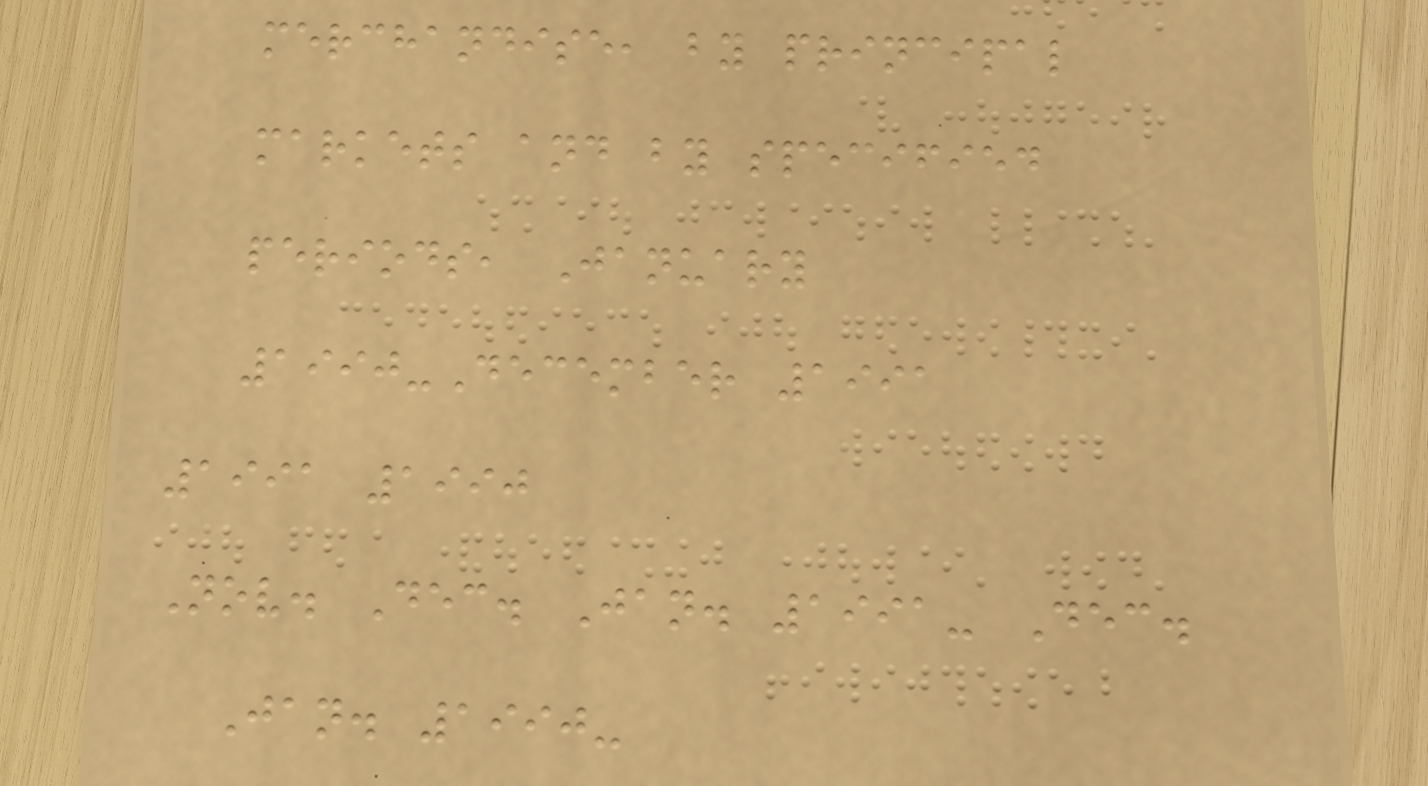merchandise, by principal
markets and by specified
periods, January
1990-December 1991
1991 1990
Nov. Dec. Jan. 1991- Dec.
Jan. 1990-
